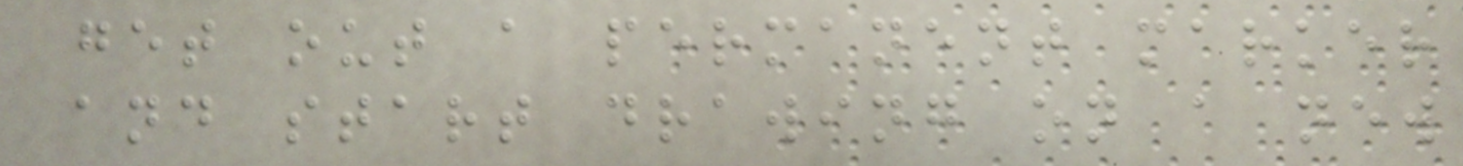get out a permanent marker
and start drawing on a new
